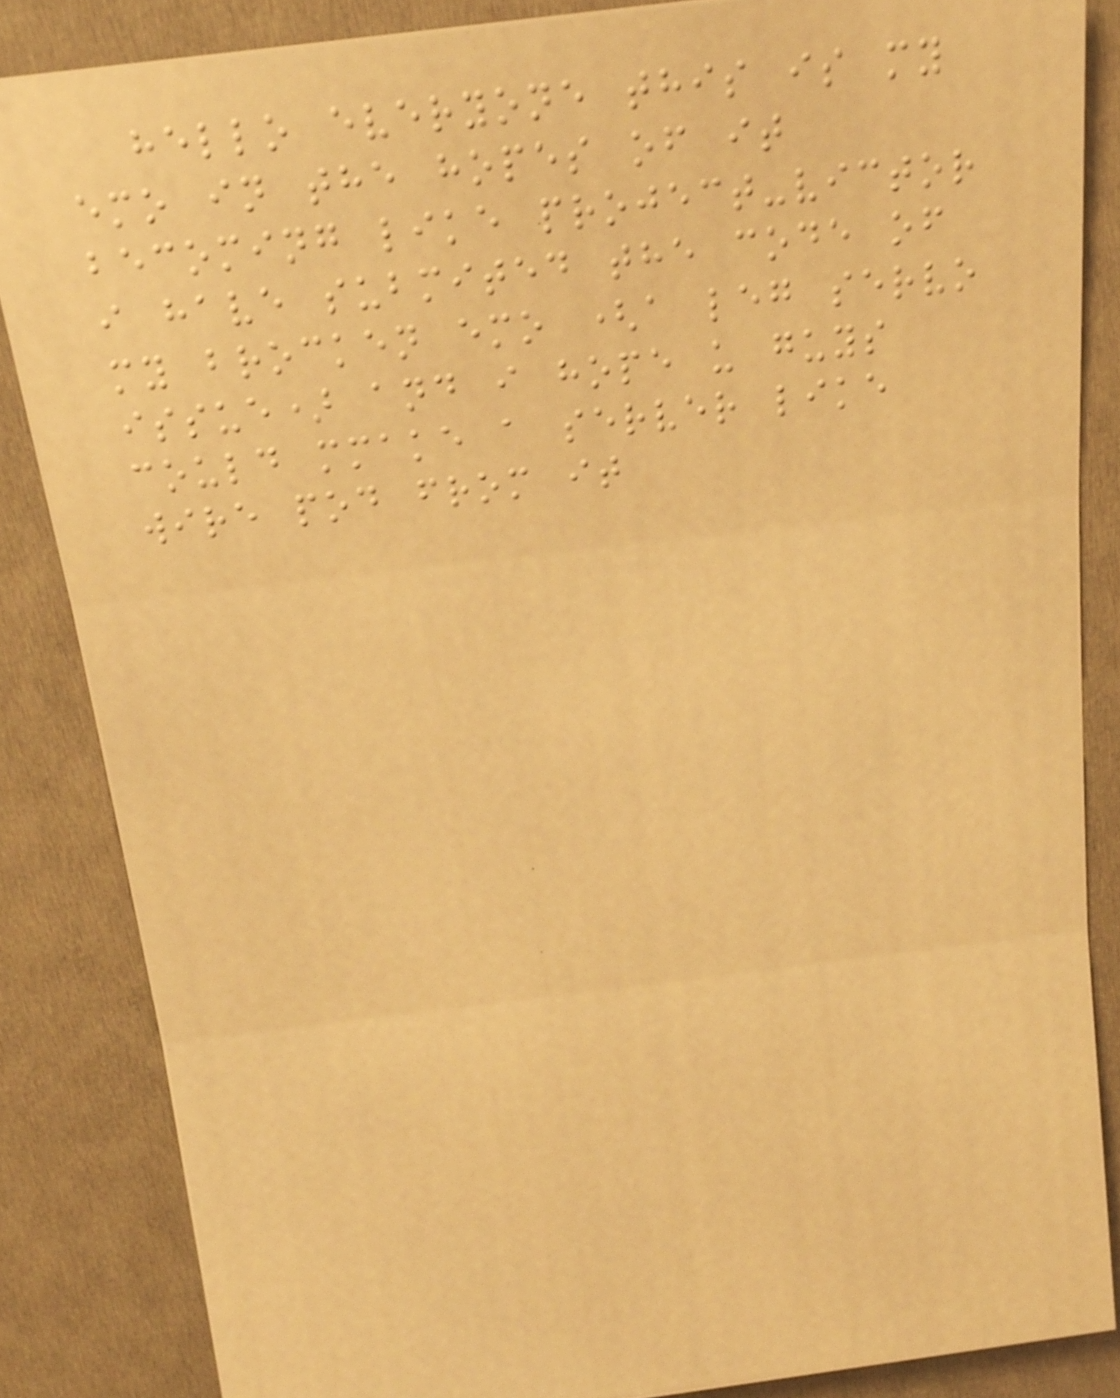hello everyone this is my
emo in the hopes of it
becoming like project-victor
i have submited the code of
my brocken emo (a leg servo
issue) and i hope u guys
could mmake a server like
wire pod from it
